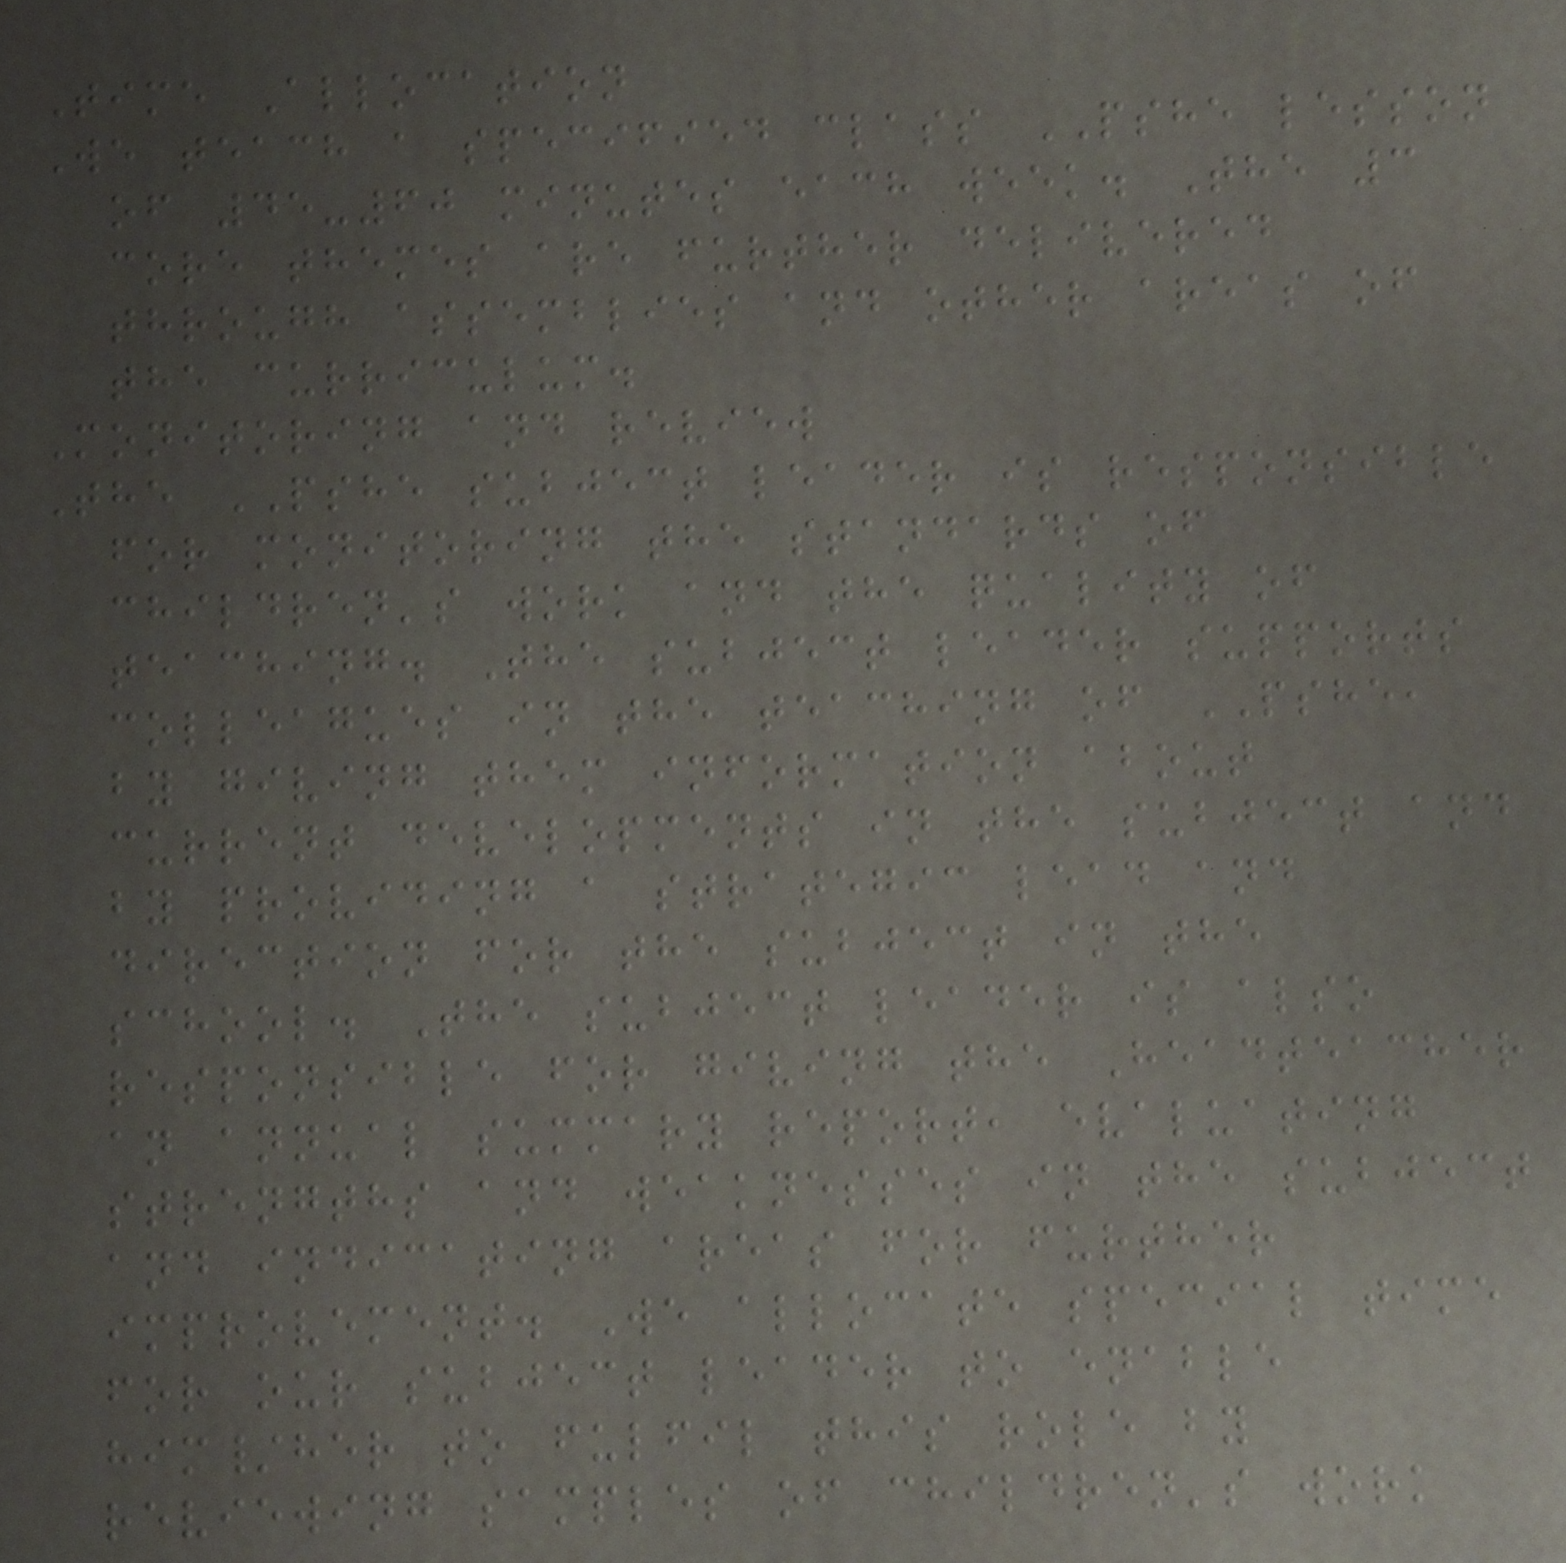Time Allocation
We teach a specified class PSHE lesson
of 45-60 minutes each week. The 3
core themes are further delivered
through assemblies and other areas of
the curriculum.
Monitoring and review
The PSHE subject leader is responsible
for monitoring the standards of
children's work and the quality of
teaching. The subject leader supports
colleagues in the teaching of PSHE,
by giving them information about
current developments in the subject and
by providing a strategic lead and
direction for the subject in the
school. The subject leader is also
responsible for giving the Headteacher
an annual summary report, evaluating
strengths and weaknesses in the subject
and indicating areas for further
improvement. We allocate special time
for our subject leader to enable
him/her to fulfil this role by
reviewing samples of children's work
